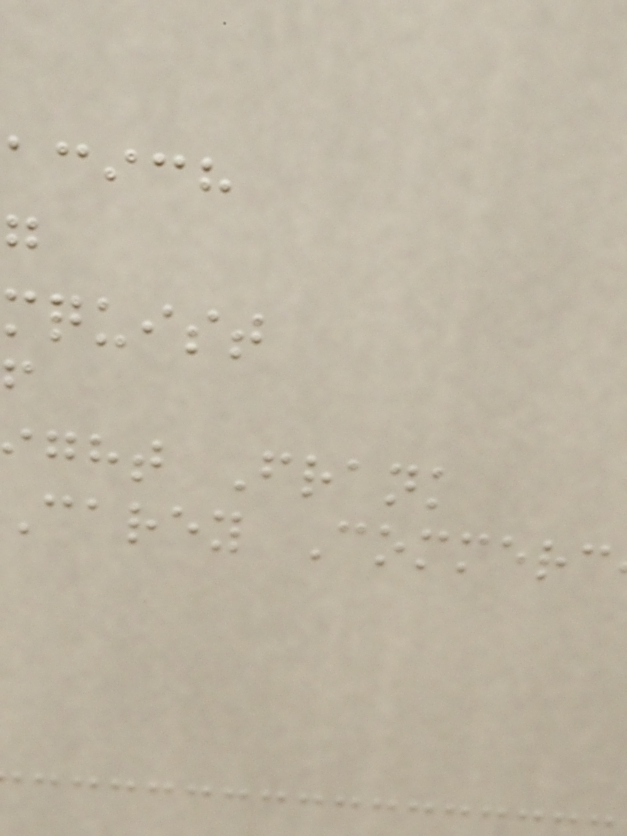acich
mquist
ght Frank
carey Commerc
